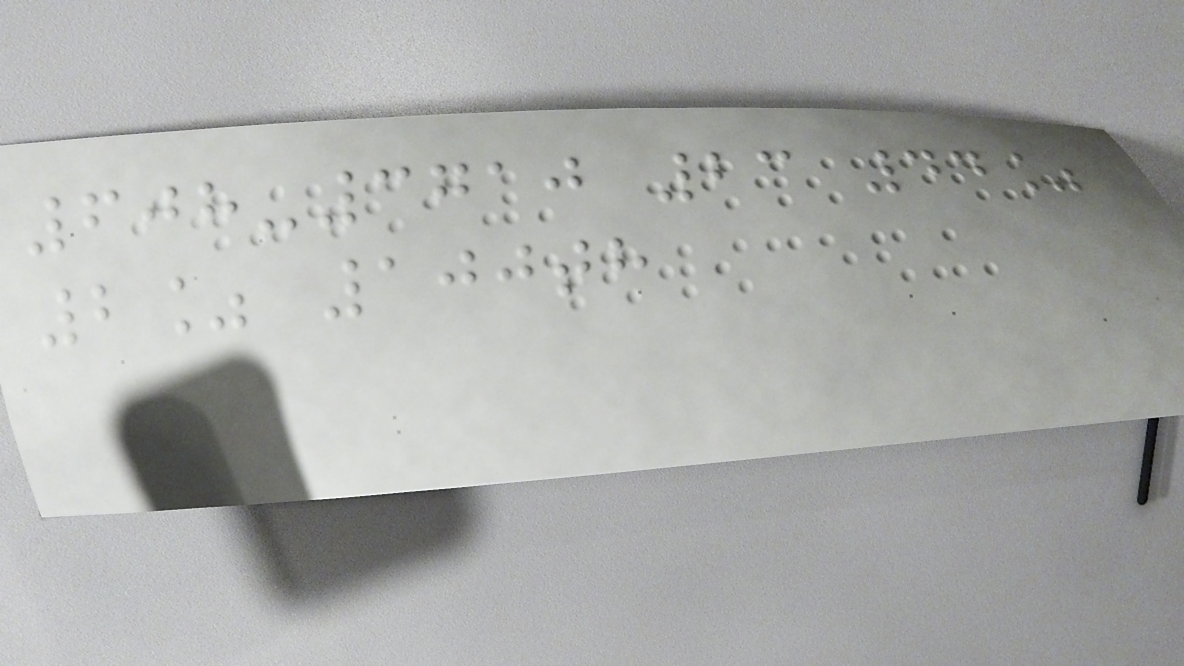608-3710 23 44%
2% 100th
